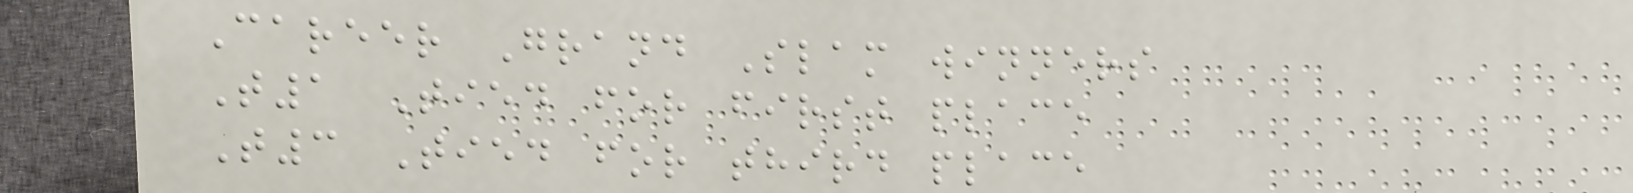Career Grand Slam winners
T1 Tied for first place
T3 Tied for third place
